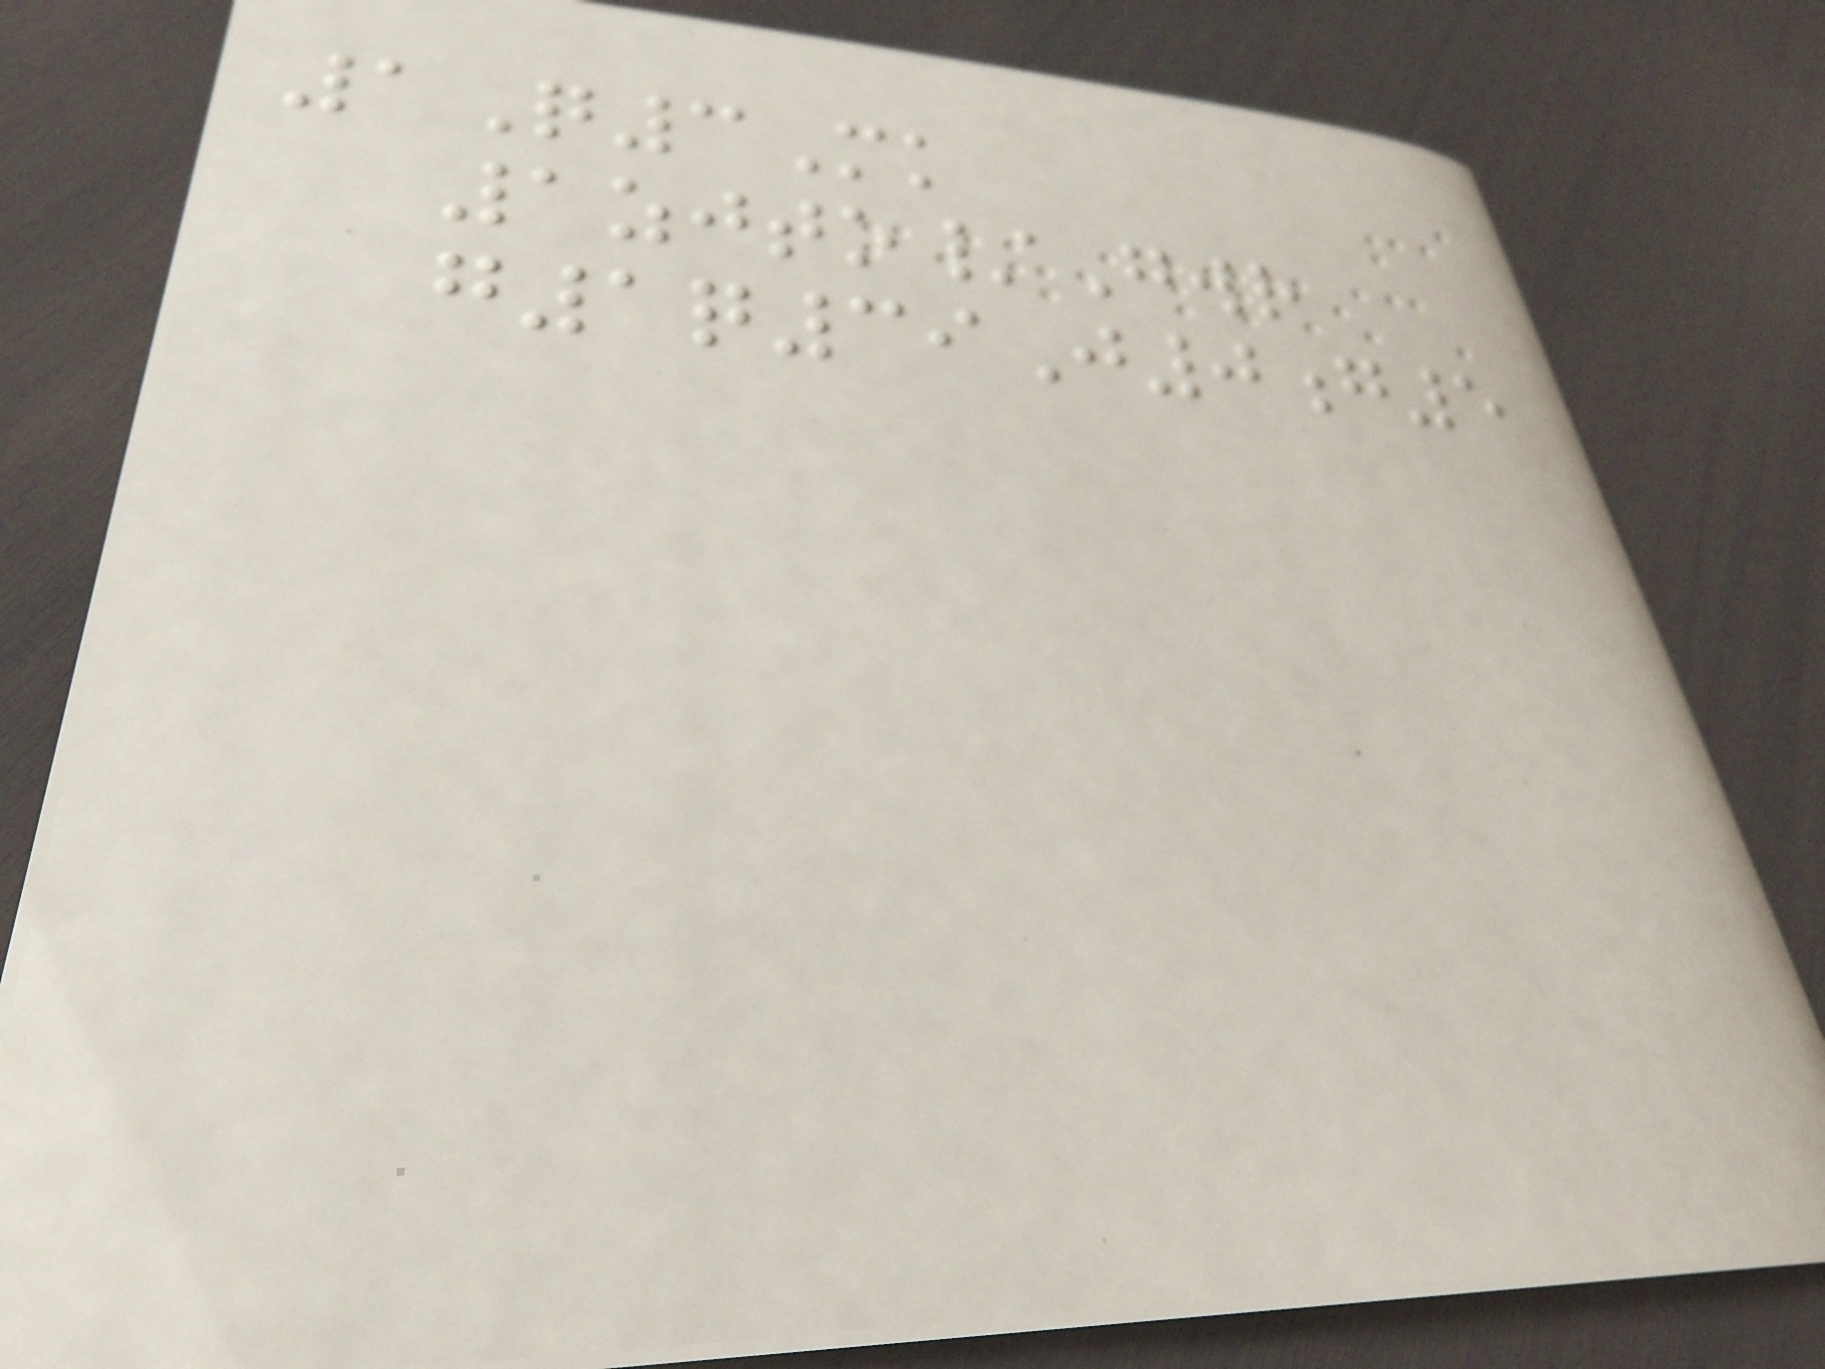1Q3Mk
1zjto/Gwr
g1q39J0g5
